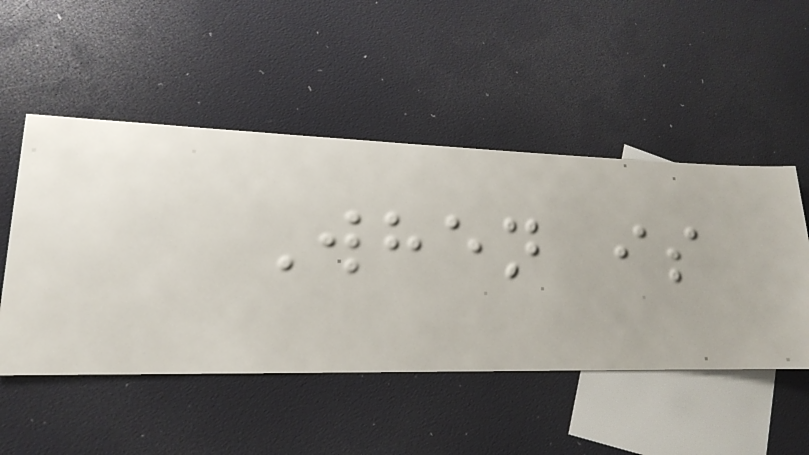When is
